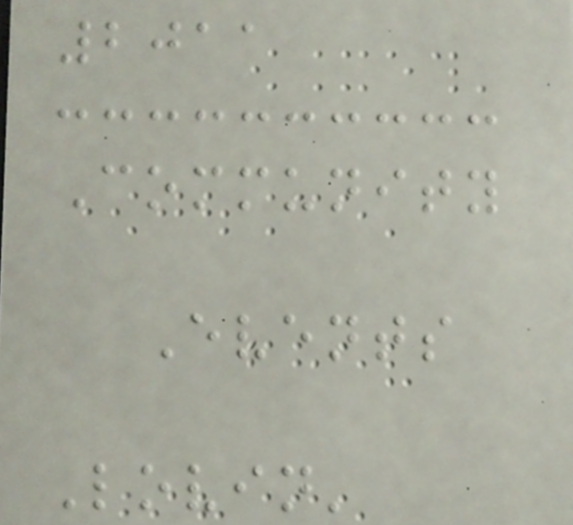2011
Community
Events
Lovin'
